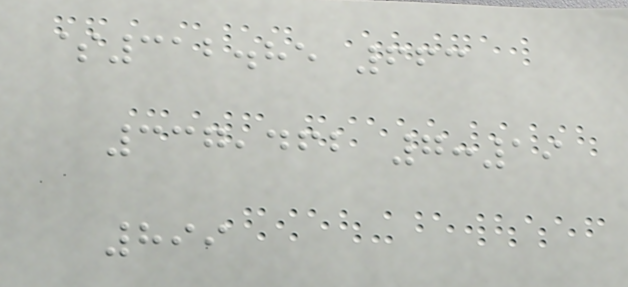$312.85 663
337,462 7:19
899
